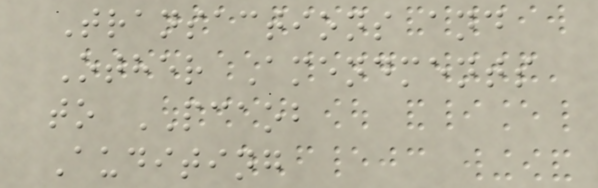Transactions and
Other Amendments
to PCAOB
Auditing
